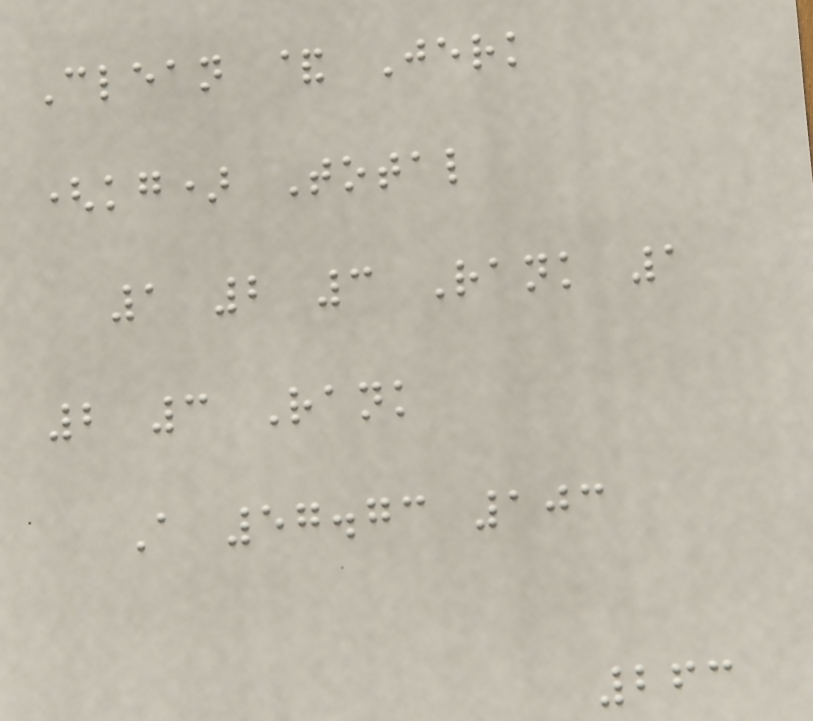Clean & Jerk
(kg) Total
1 2 3 Rank 1
2 3 Rank
A 57.73 103
263
